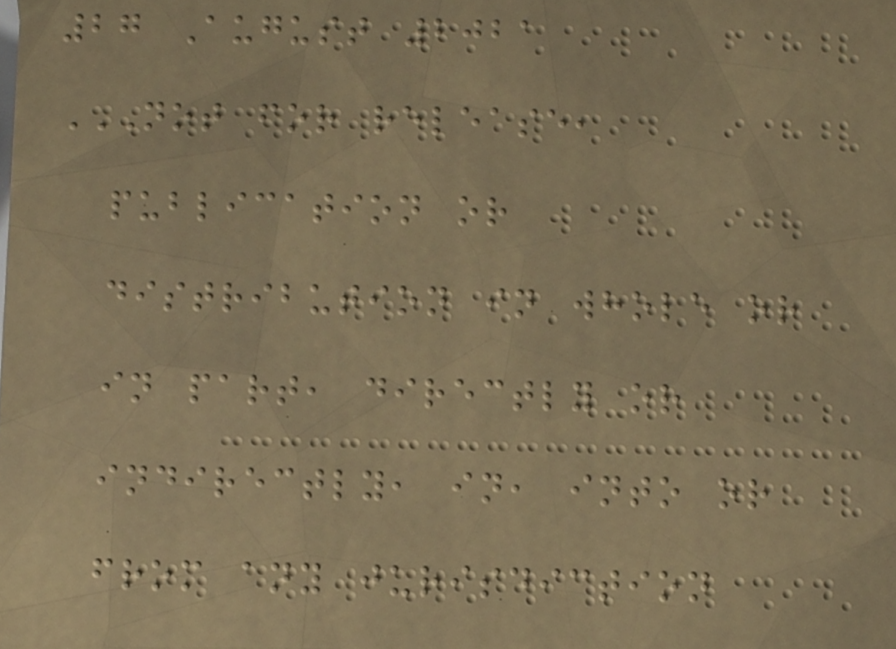27 August 2021
NOT FOR RELEASE,
PUBLICATION OR
DISTRIBUTION IN WHOLE OR
IN PART, DIRECTLY OR
INDIRECTLY, IN, INTO OR
FROM ANY JURISDICTION
